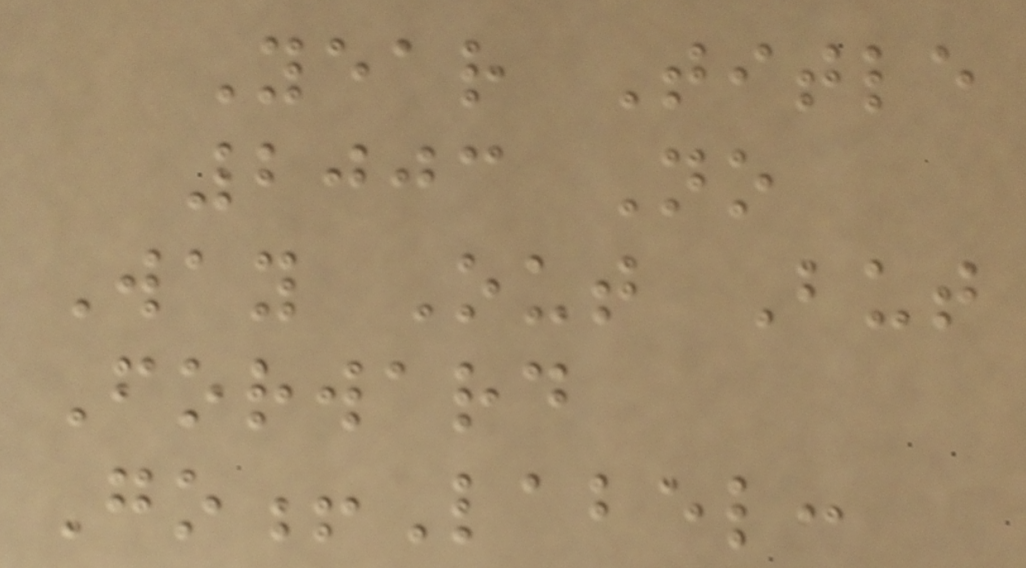Year Title
2003 No
Way Out But
Forward
Go!Label:
